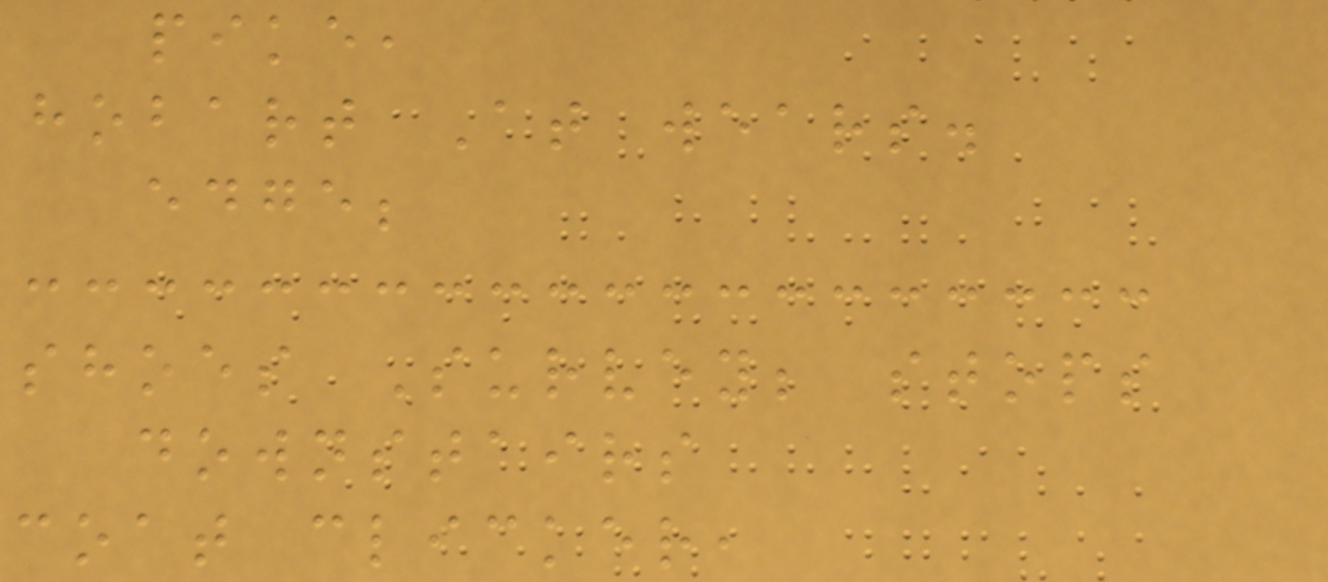pike,
hobart At wears.
edge;
shoes Survey; stops
downstairs
coat clicker,
